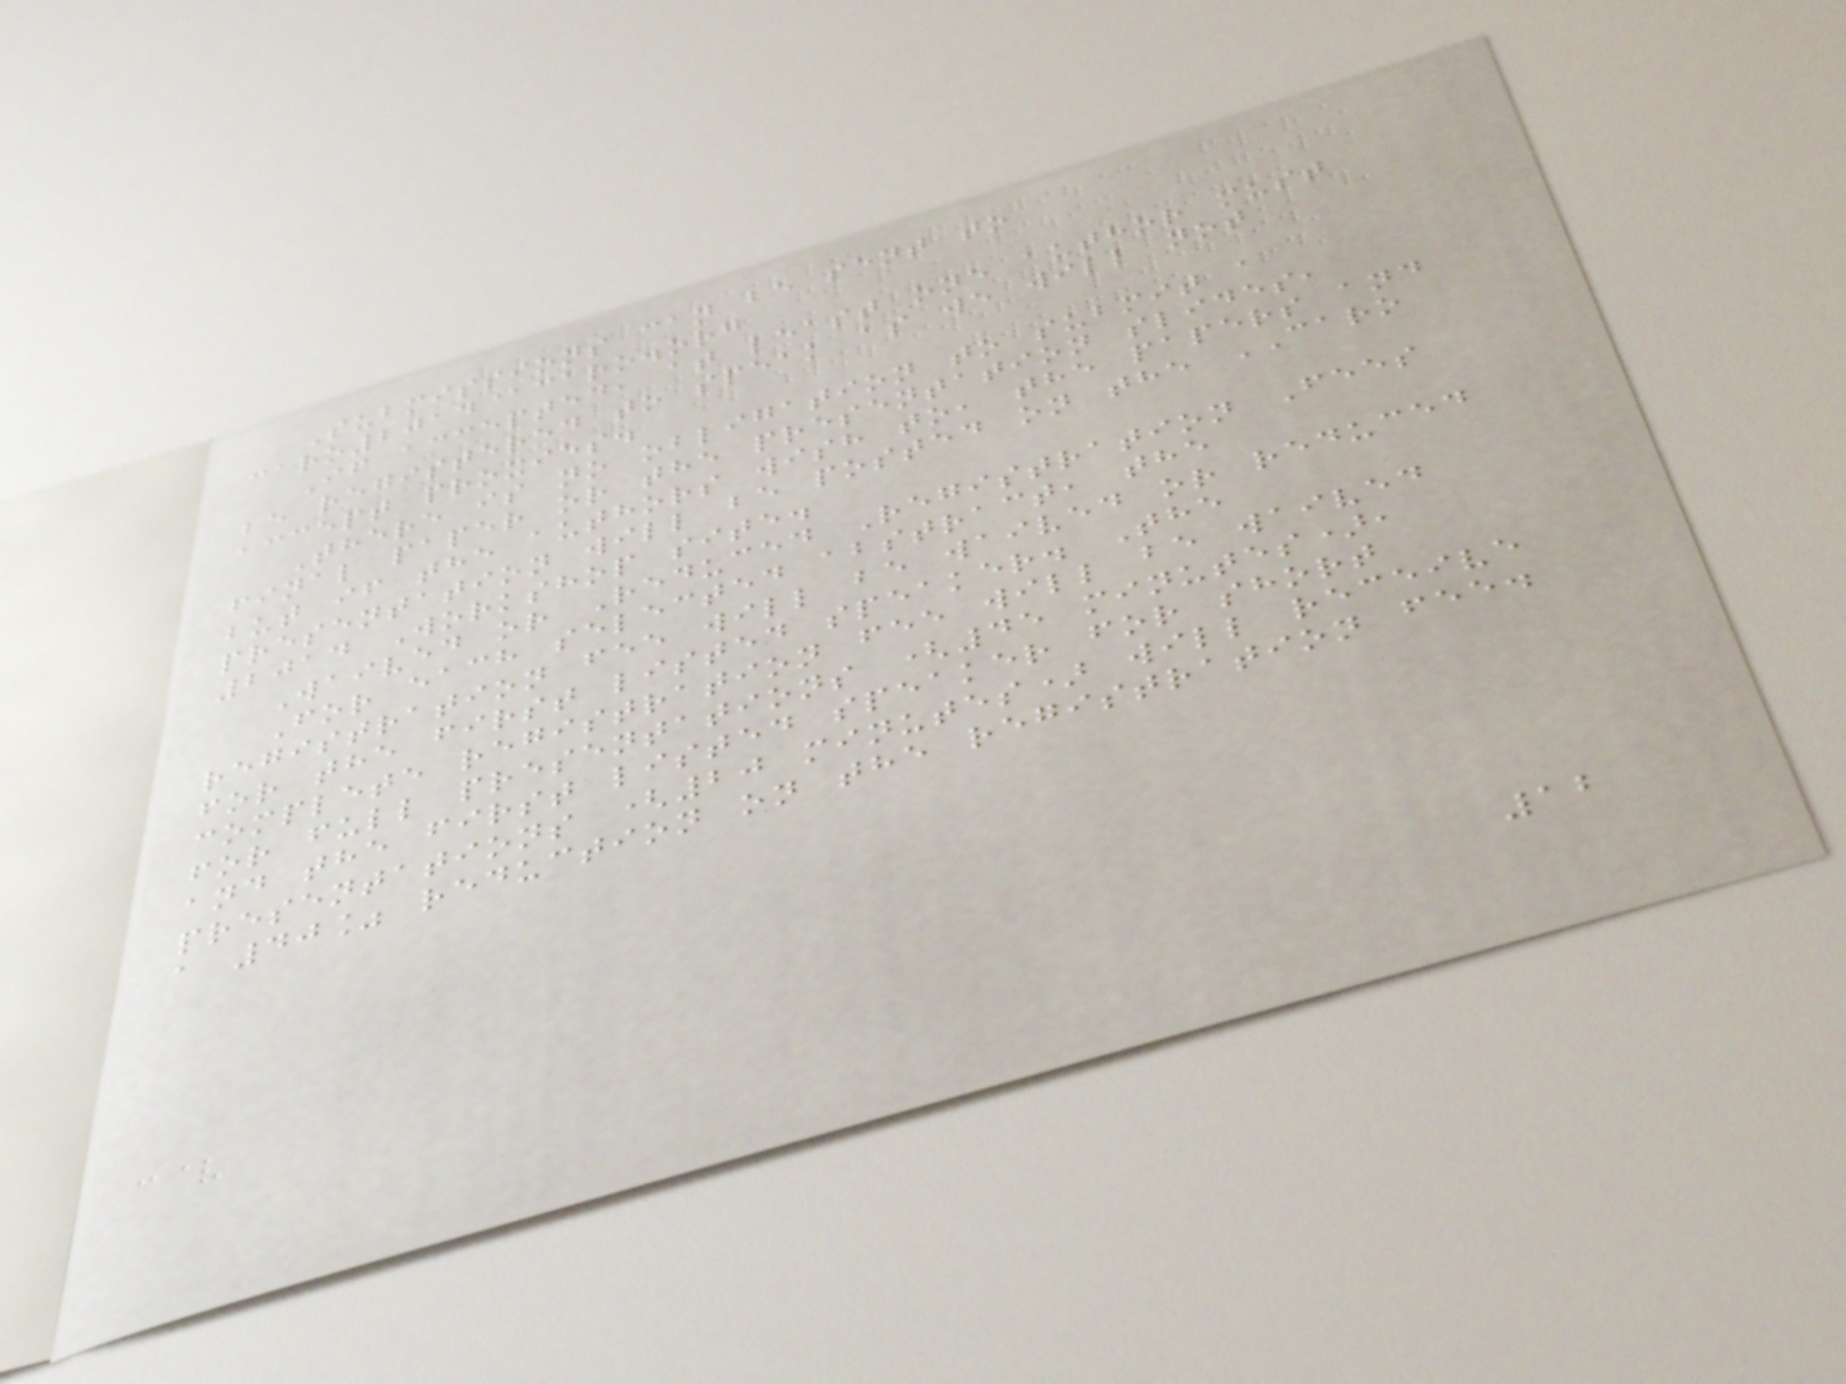Submissions can be sent to
caro2014@caro.org
If accepted, at least one author must
be registered to speak as we will not
accept proxies.
There is no obligation to submit a
final paper or the presentation slides,
but if the authors wish to, the papers and
presentation will be posted on the CARO
2014 Workshop site.
Waived or Reduced Registration Fees
For each selected abstract, the
registration fee will be waived or reduced
for the first listed speaker. The
complete registration fee will be waived
for full presentations (45 minutes),
and the first listed speaker for short
presentations (20 minutes) will receive
a 40% reduction on the registration fee.
12
